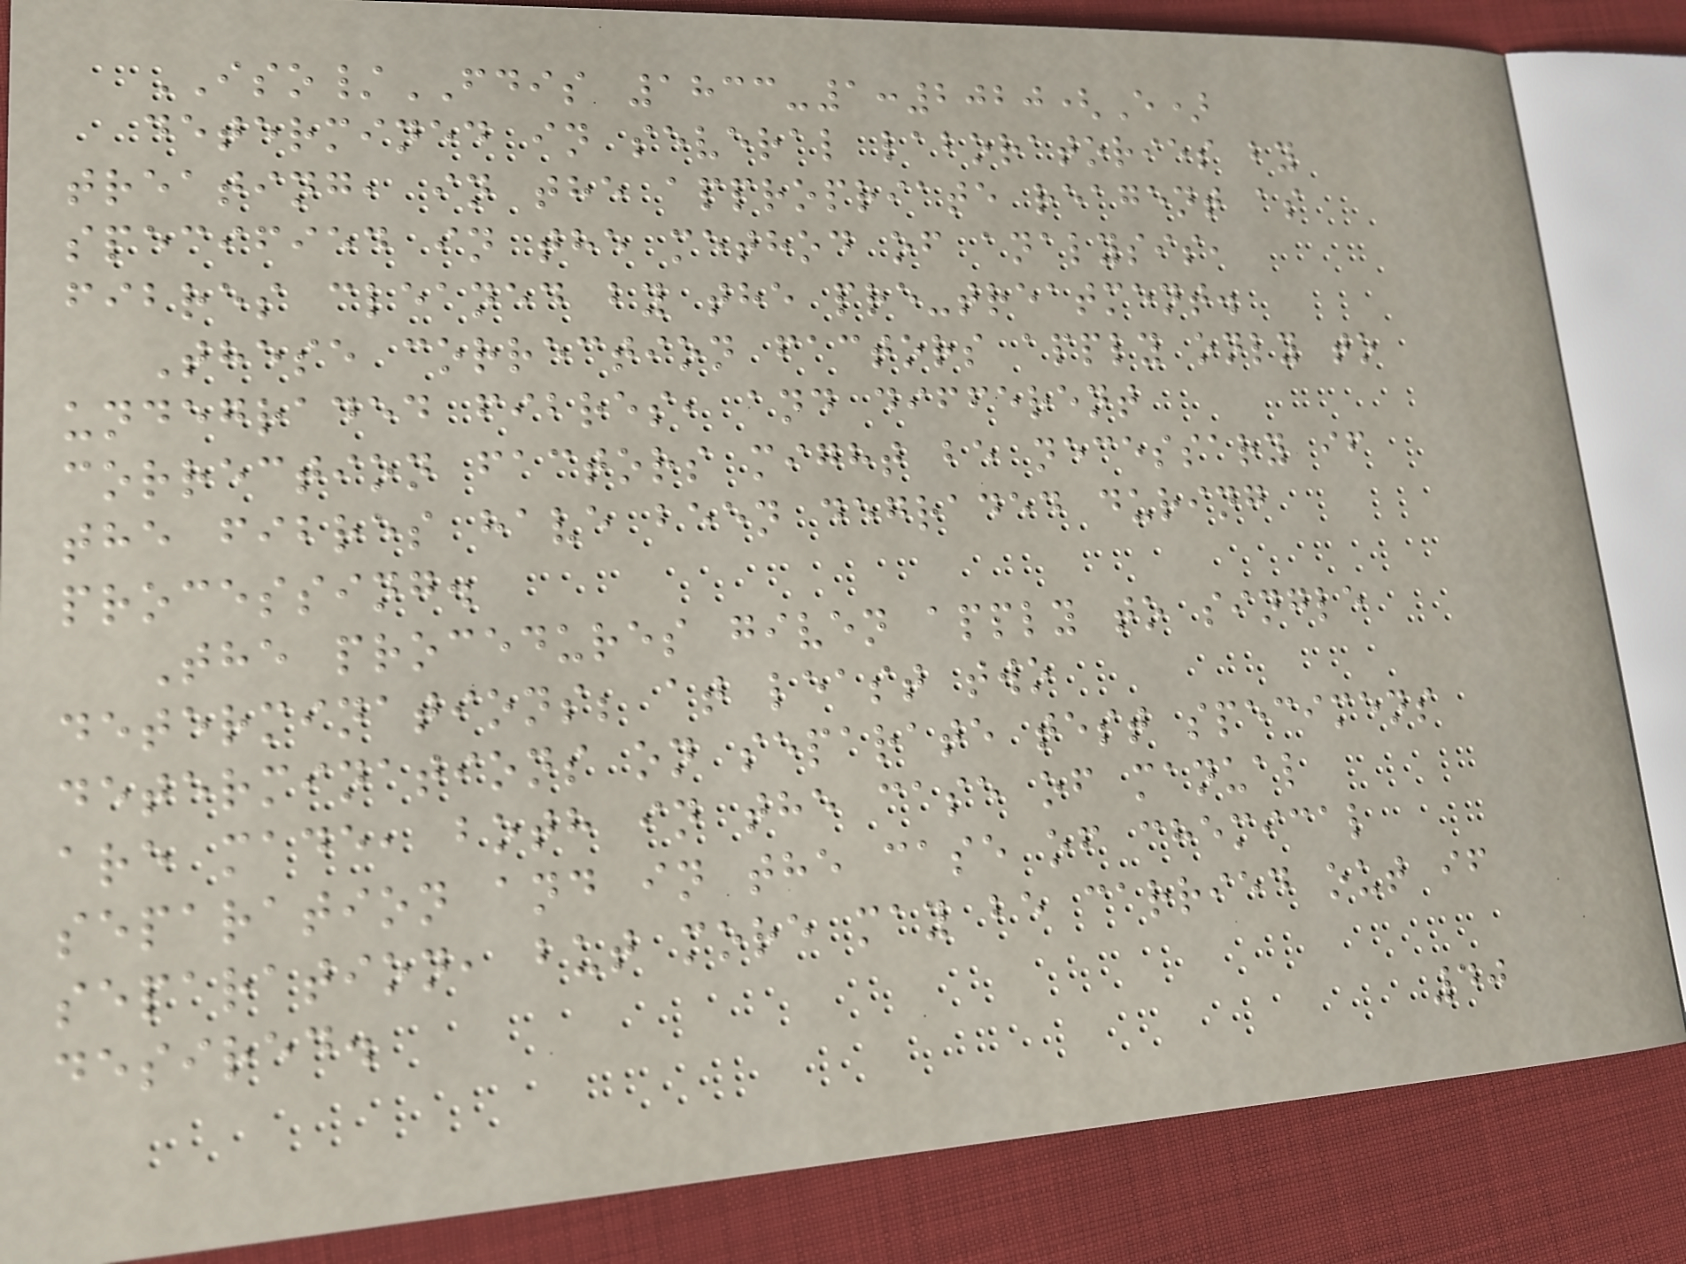ISO/FDIS 1833-1:2020(E)
determined in several laboratories by
treating, in the appropriate reagent as
specified in the method of analysis,
fibres cleaned by the pre-treatment.
These correction factors apply only to
undegraded fibres, and different
correction factors might be necessary if
the fibres have been degraded during
processing.
The procedures given apply to single
determinations; at least two
determinations on separate test specimens
are made, both in the case of manual
separation and in the case of chemical
separation, but more may be carried out if
desired.
40
